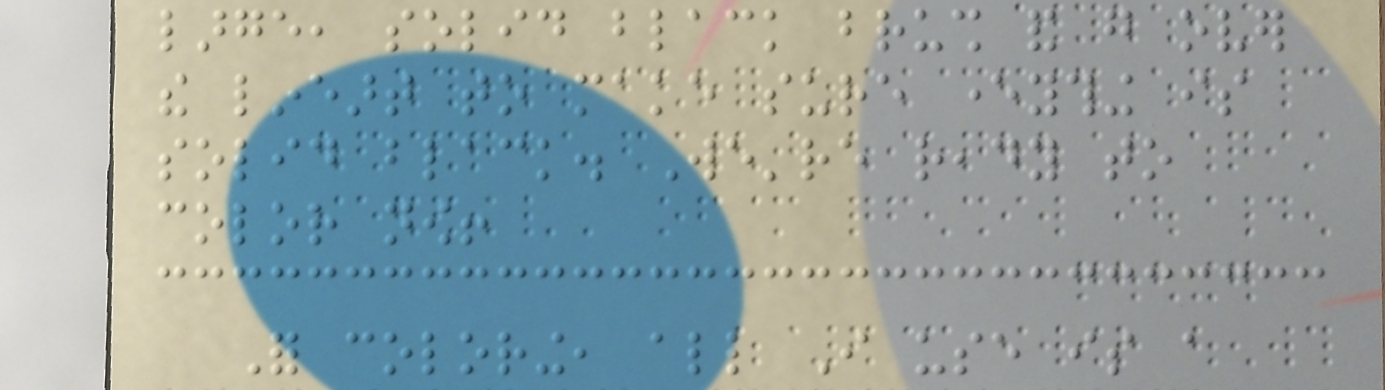large, solid black brush and go over
the lineart to make sure everything is
solid black. We're ready to
color now!
For coloring, all I use is a
